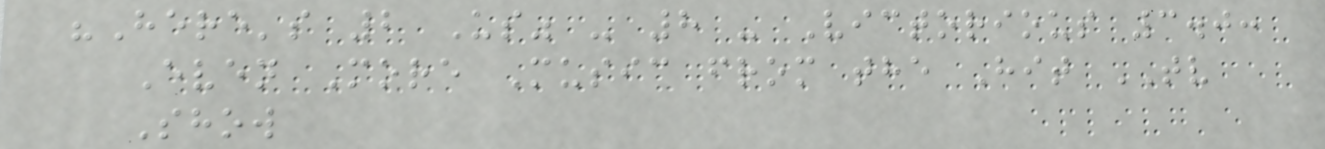"Here's 2 Us" - 8 - Victorious 3.0:
Even More Music from the Hit TV
Show
